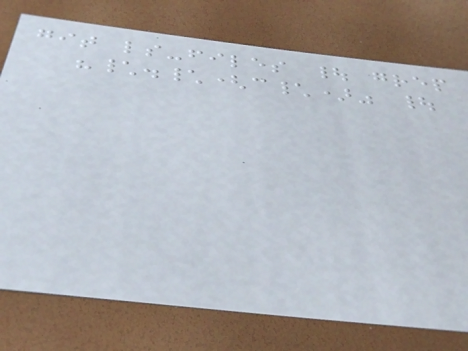git ls-files | grep
"\.\(c\)" |
